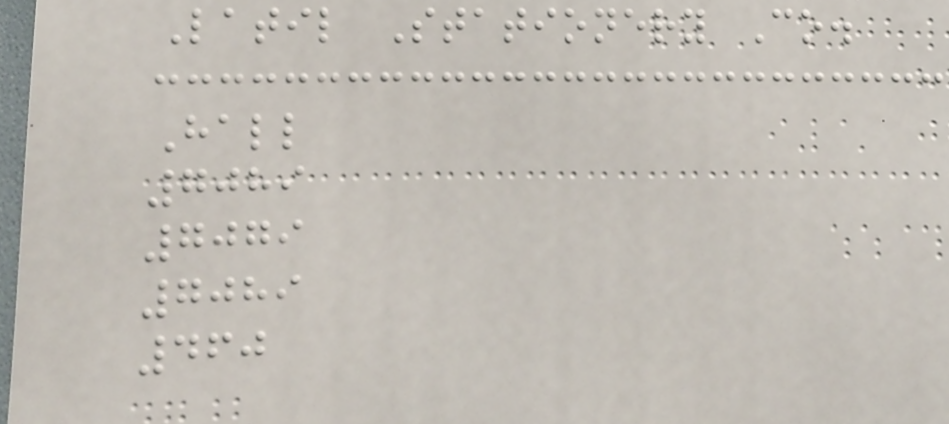Latil Stationery Co.
Hall
7089
7079
7089
460
